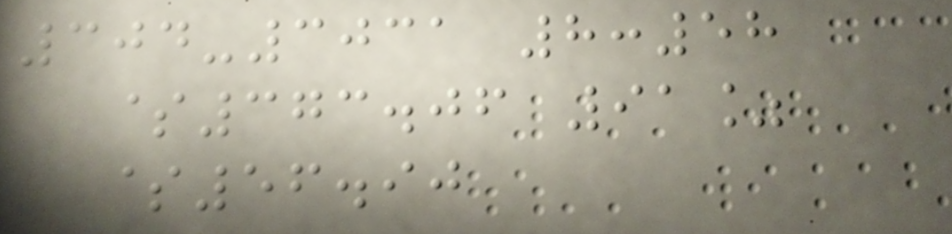304-3031 8:58
$373.06 91%
$56.90
